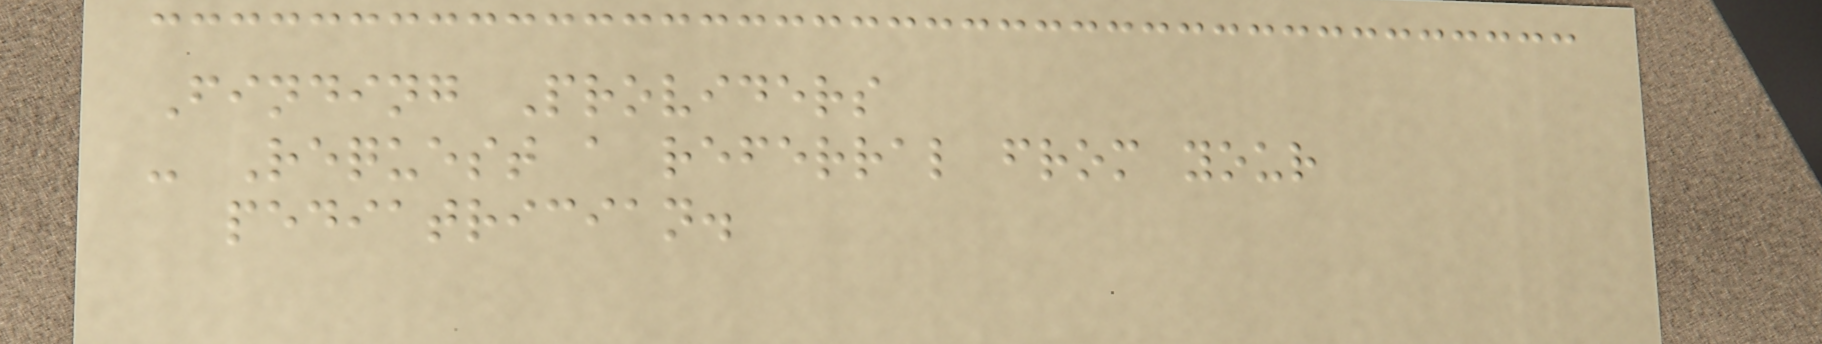Finding Providers
- Request a referral from your
pediatrician.
